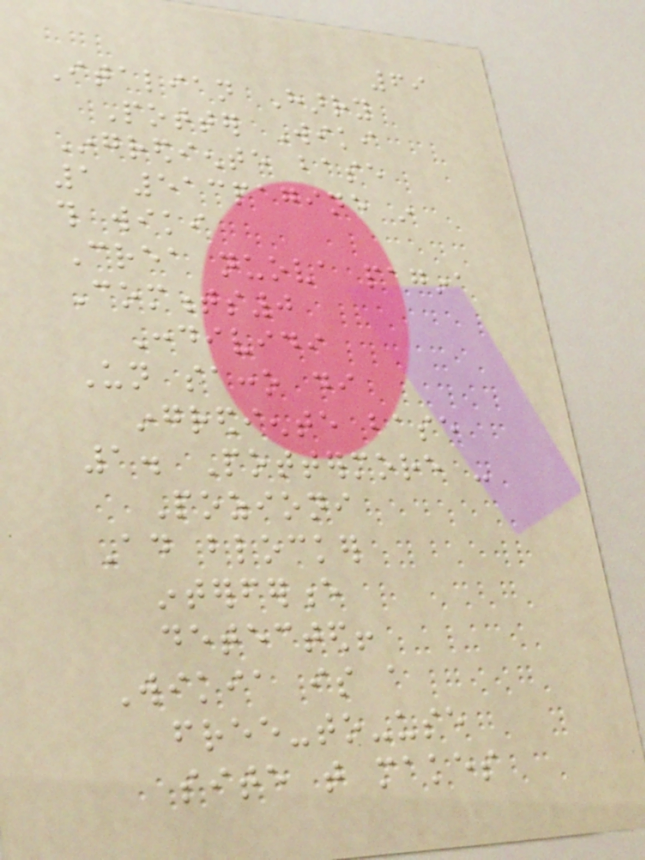69
Italian Harry
Potter Wiki
Ingrediente base
1 513pagine in
this wiki
Crea nuova pagina
Comments0
Condividi
Un sacco di
ingrediente base
1. Pottermore -
Pozioni
Ad blocker
interference
detected!
Wikia is a
free-to-use
site that makes
